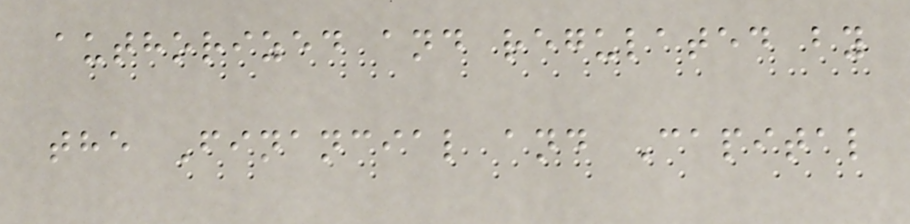authorized and regulated by
the Financial and Capital
